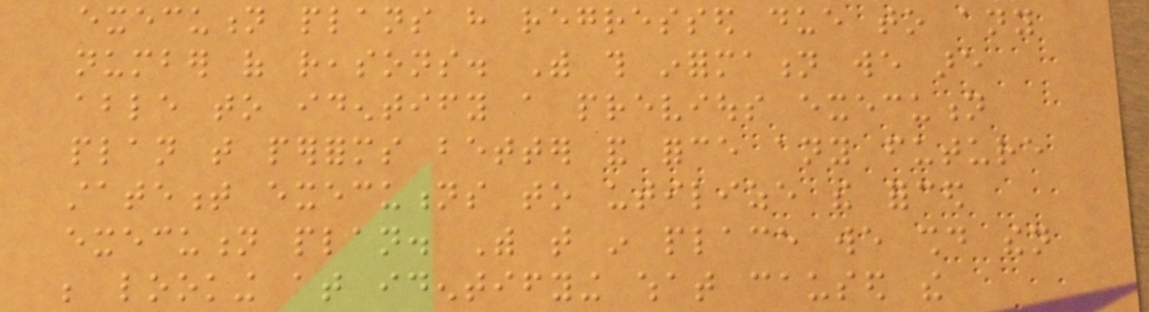execution plans have regressed due to any
number of reasons. With this information we are
able to identify a previous execution
plan that performs better and force any future
statement executions to utilize the forced
execution plan. With that in place we should then
be looking at identifying what caused the
